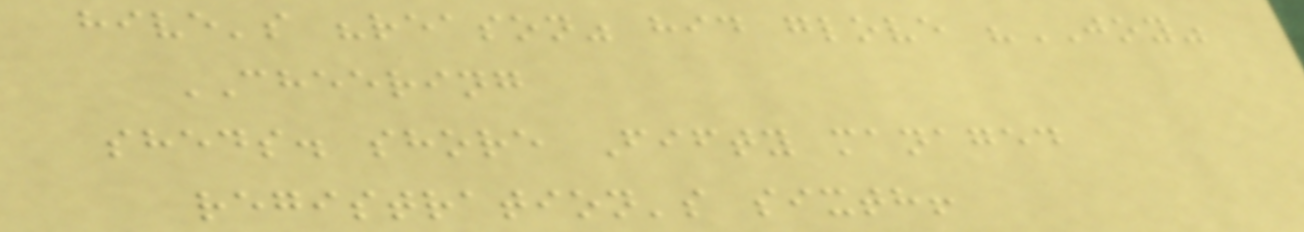hive's "reason" hid glove "JOY"
CHEERING
sheds. shore Fifty managed
registration's sixth!
